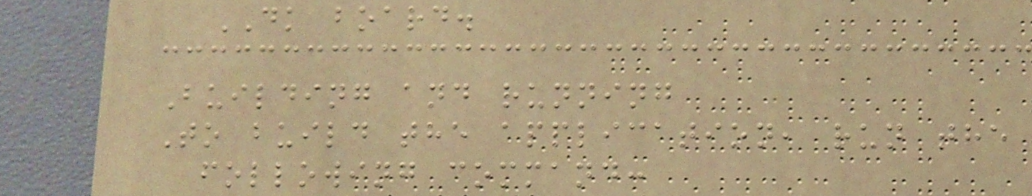DK board.
Building and running
To build the application, run the
following command:
